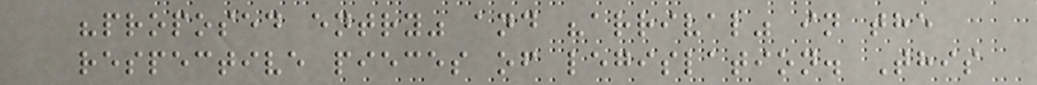"proposed entry" and "arrival" in the
respective pieces of legislation. This
